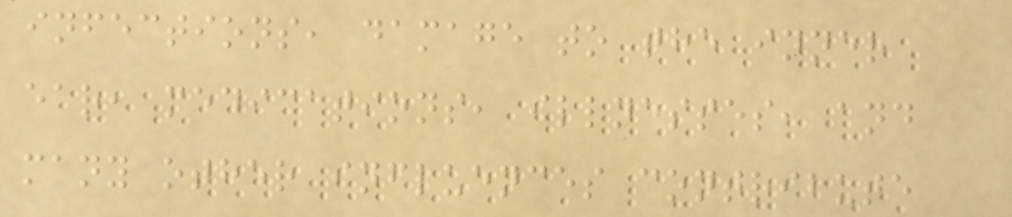infections, damage to the inner
ear, medications, illnesses, and
many other influences contribute
